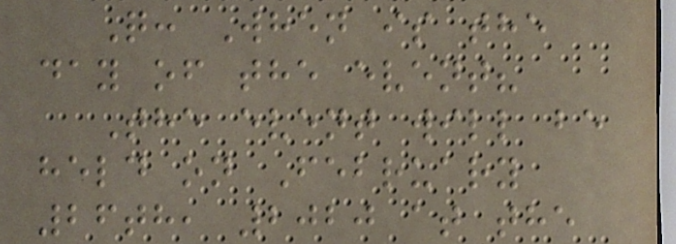Q: When is the
day of the event?
The event will be
held on February
26th, 2020 at the
